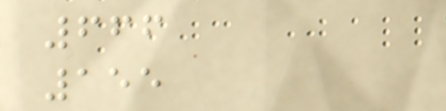666
155
